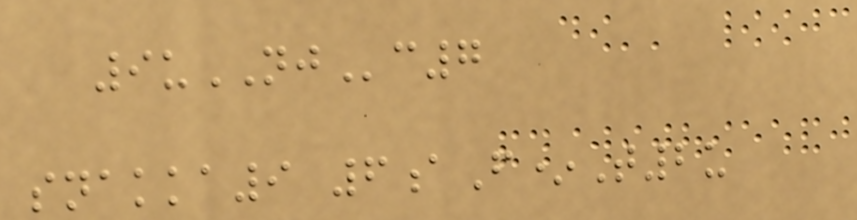9uNJc7
snakka9 6aF*T2u
